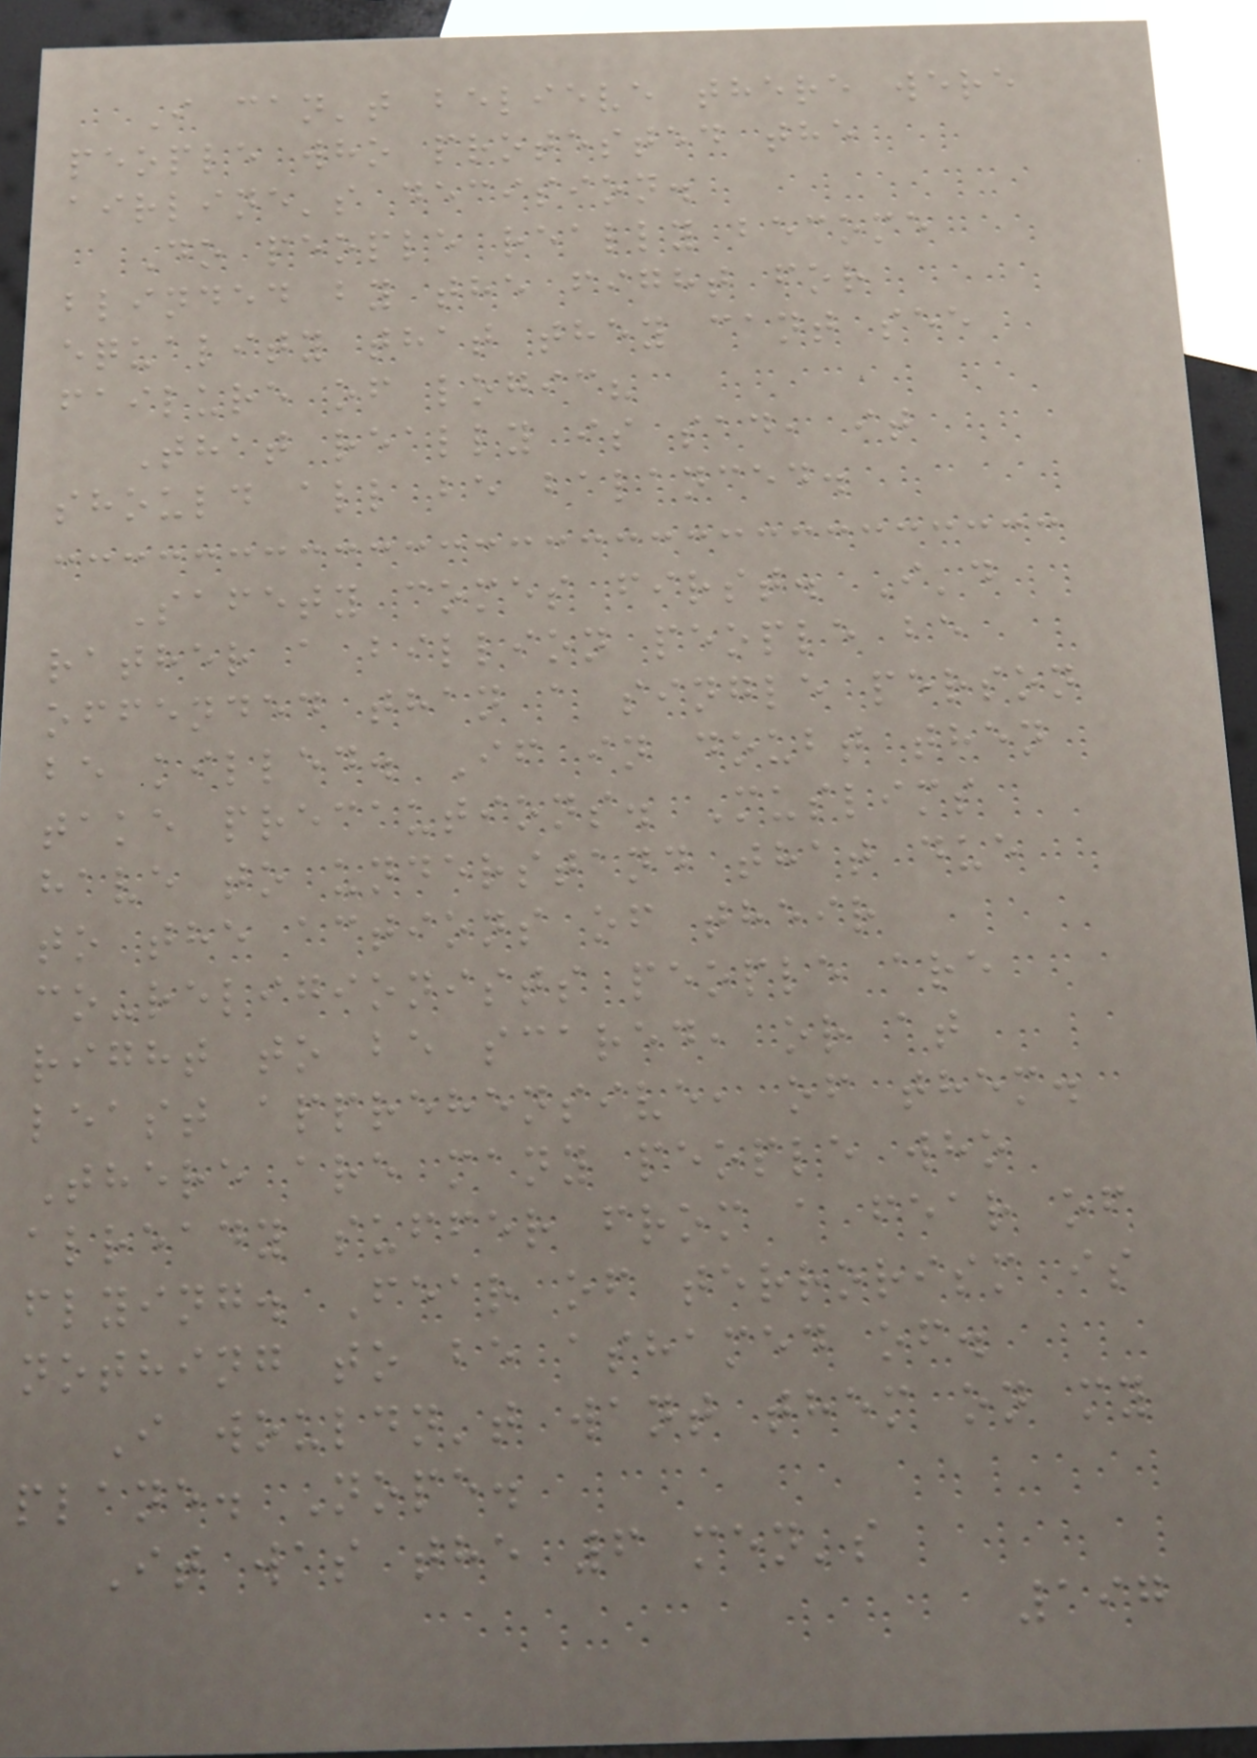I can't believe there were
people who protested the
airline's decision.
Do people really become
blinded by the fight for
equality that they cant see
failure of logic?
That really is sad, it
should all be balanced.
Safety comes first. I'd
rather a billion people be
offended than a single person
be killed. If in doubt then
take precautions. Muslims
have to understand that due
to the actions of their
co-religionists people are
right to be scared, or at
least apprehensive, of them.
There are many people who
already suffer from a fear of
flying. Fear of terrorism is
nothing to be ashamed of.
I wouldn't want them on my
plane. Nope.
It was the 6 men's
197
